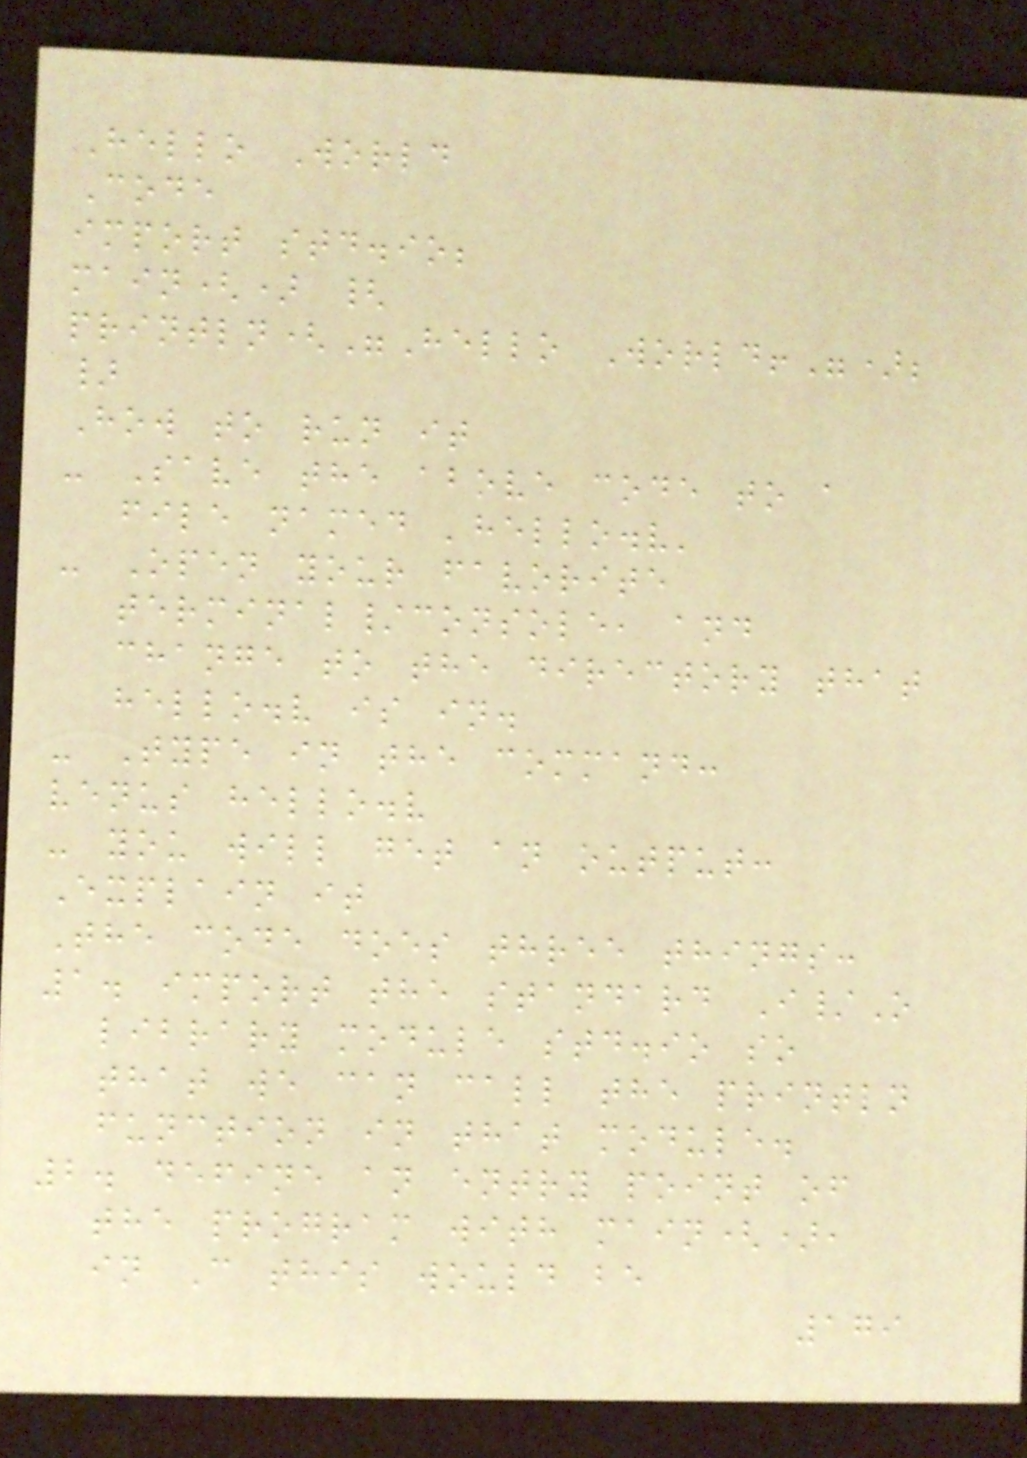Hello World
Code
import std.io;
main() {
println("Hello World!");
}
How to run it
- Save the above code to a
file named 'hello.v'
- Open your favorite
terminal/console, and
change to the directory that
hello.v is in.
- Type in the command:
venus hello.v
- you will get an output:
Explain it
The code does three things:
1. import the standard I/O
library module std.io so
that we can call the println
function in that module.
2. define an entry point of
the program with main(),
in C this would be
179
